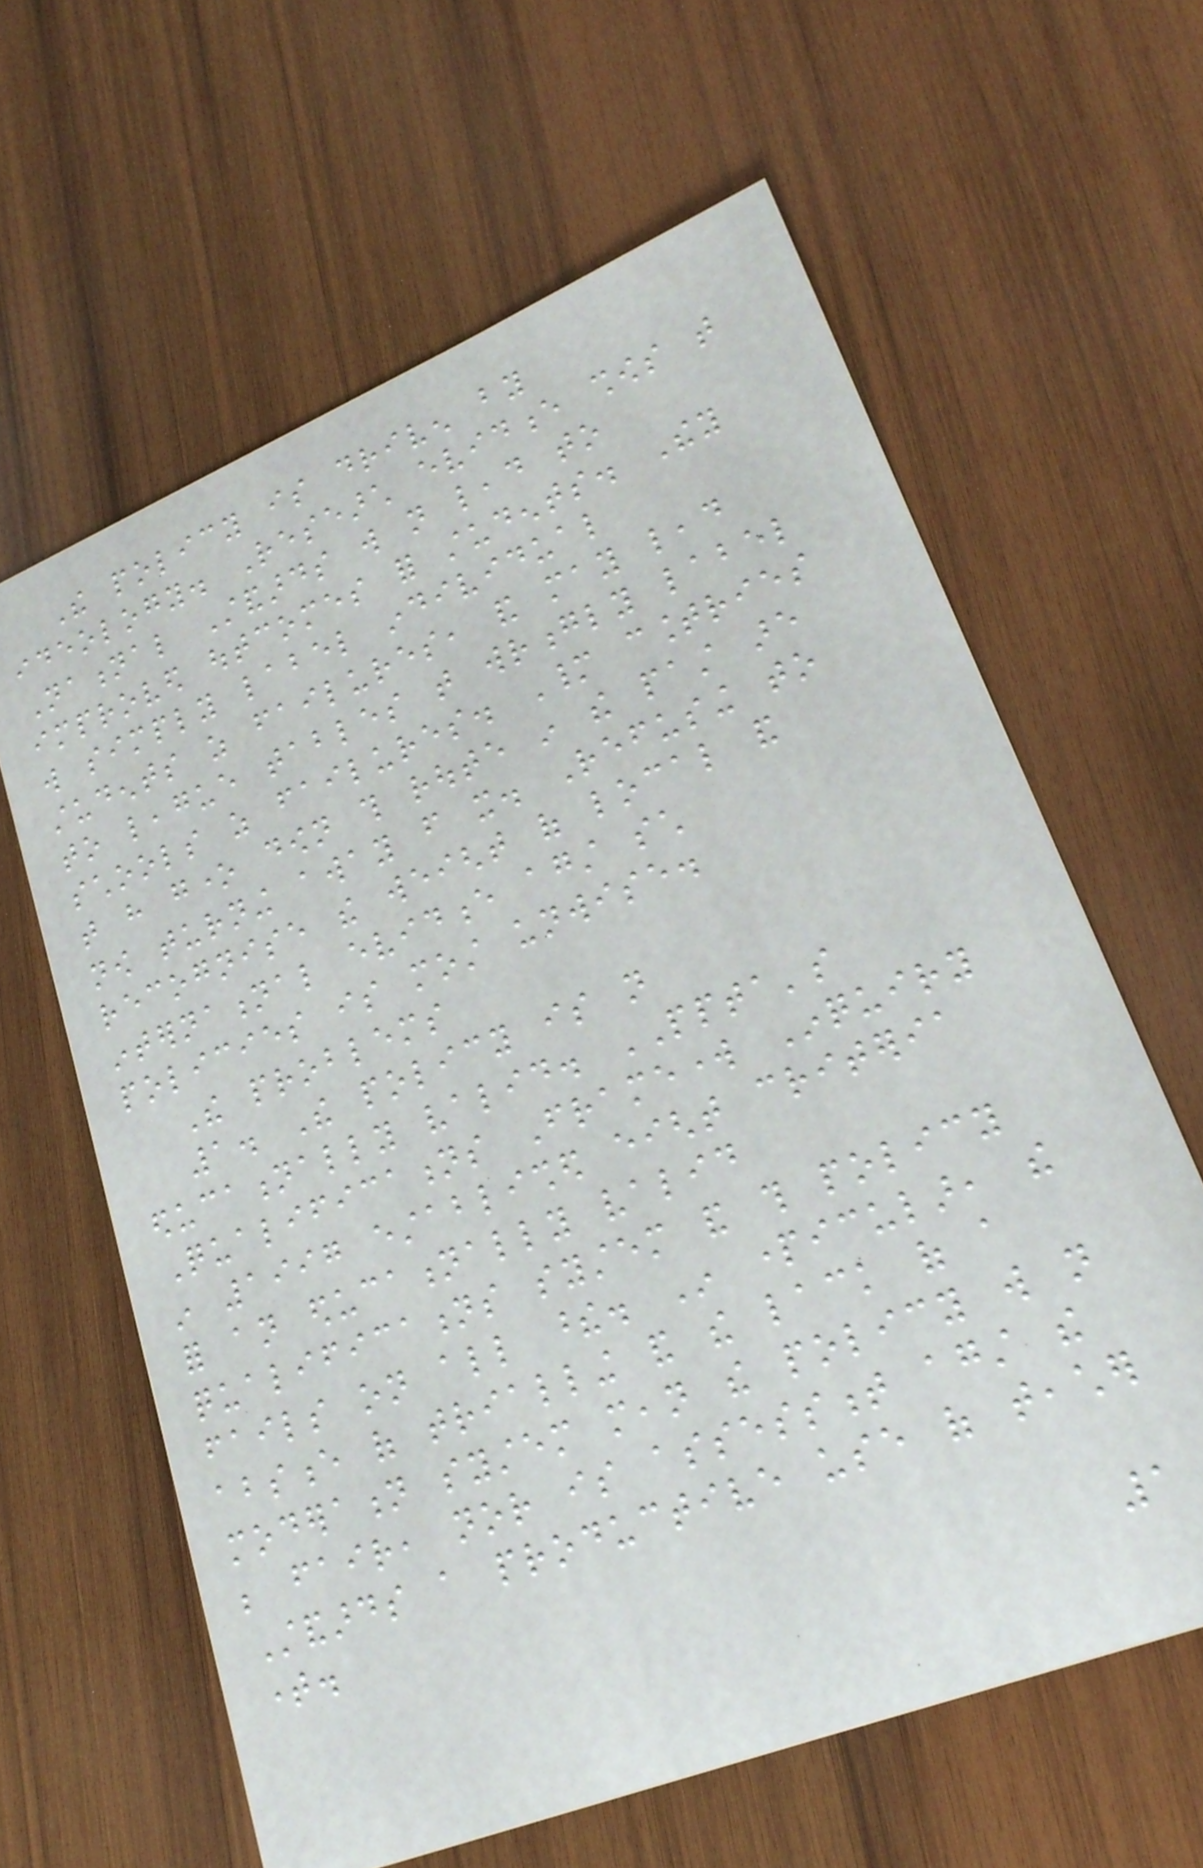The policy is driven by
ideology. Research evidence shows that
National Standards will not lead to
improved outcomes for students. They
will simply label individual
students as failures, and may lead
to league tables that wrongly label
schools as failures. Many countries
that have gone down this route in the past are
now turning away from it. Refusing to
recognise the weight of local and
international evidence against such
policies is most unwise.
The problems
1. The policy is not
educationally valid. PPTA's
Qualifications Framework Inquiry
in 1997 established eight criteria
for an educationally valid
qualifications system and this policy
fails on all these. In particular, the
absence of trialling and the lack of a
moderation system mean the policy will not
be fair, nor is assessment against the
Standards a productive use of teacher
time.
1
